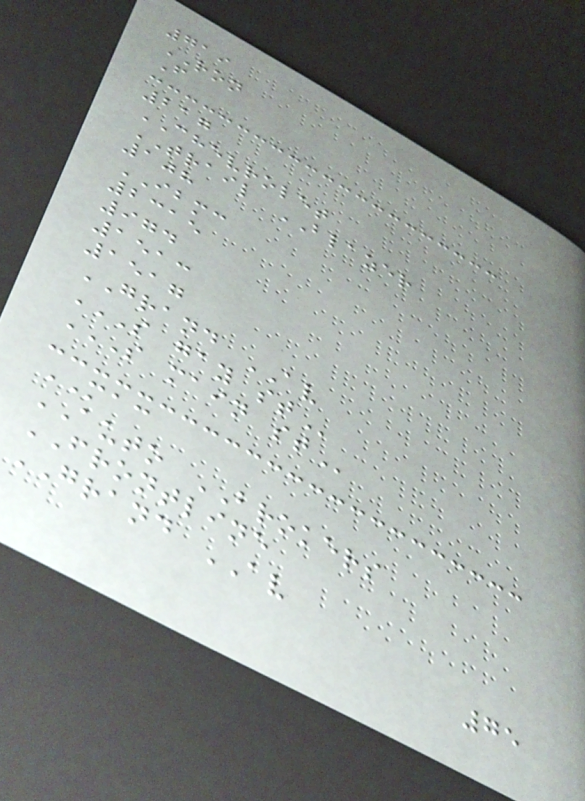719
RON
F
217
CHEVROLET
TRAIL BLAZER
108
IBMC
2315
974
1513
1517
GRAND AV
S GAY ST
S MAIN ST
MAC
AUTO BROKERS
FRONTLINE
GRAND AV
75
